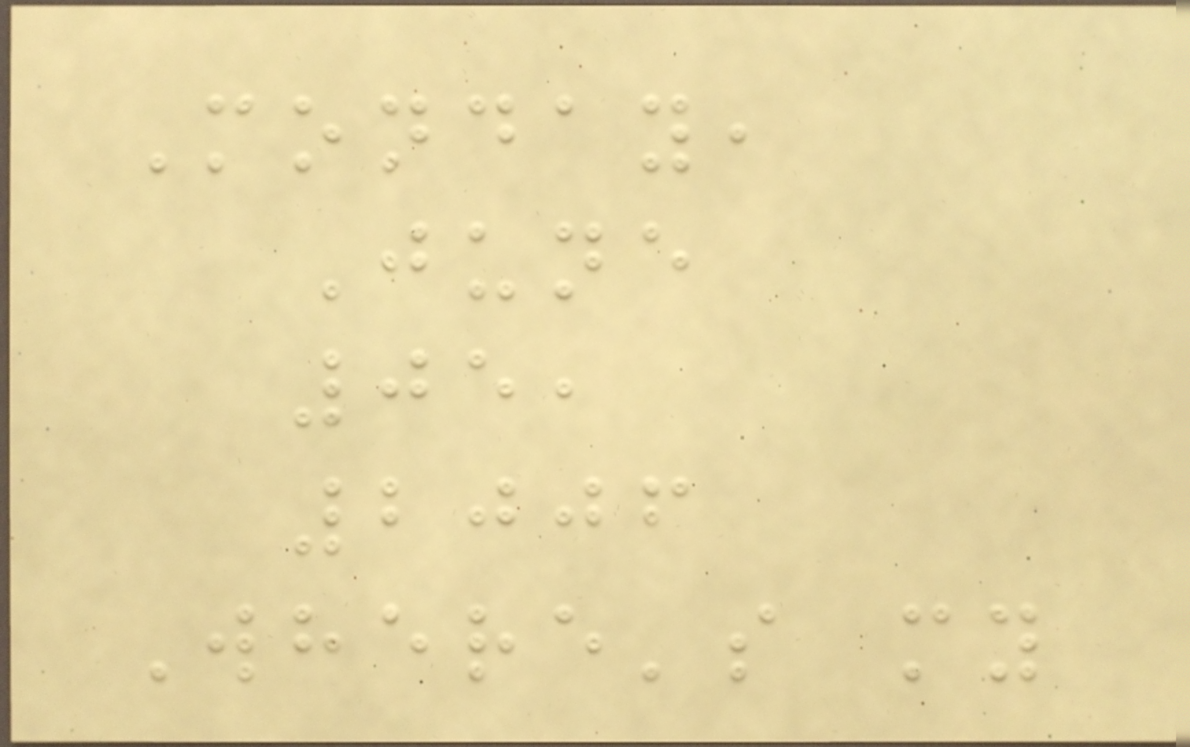Monday,
June
05,
2006
Where's my
